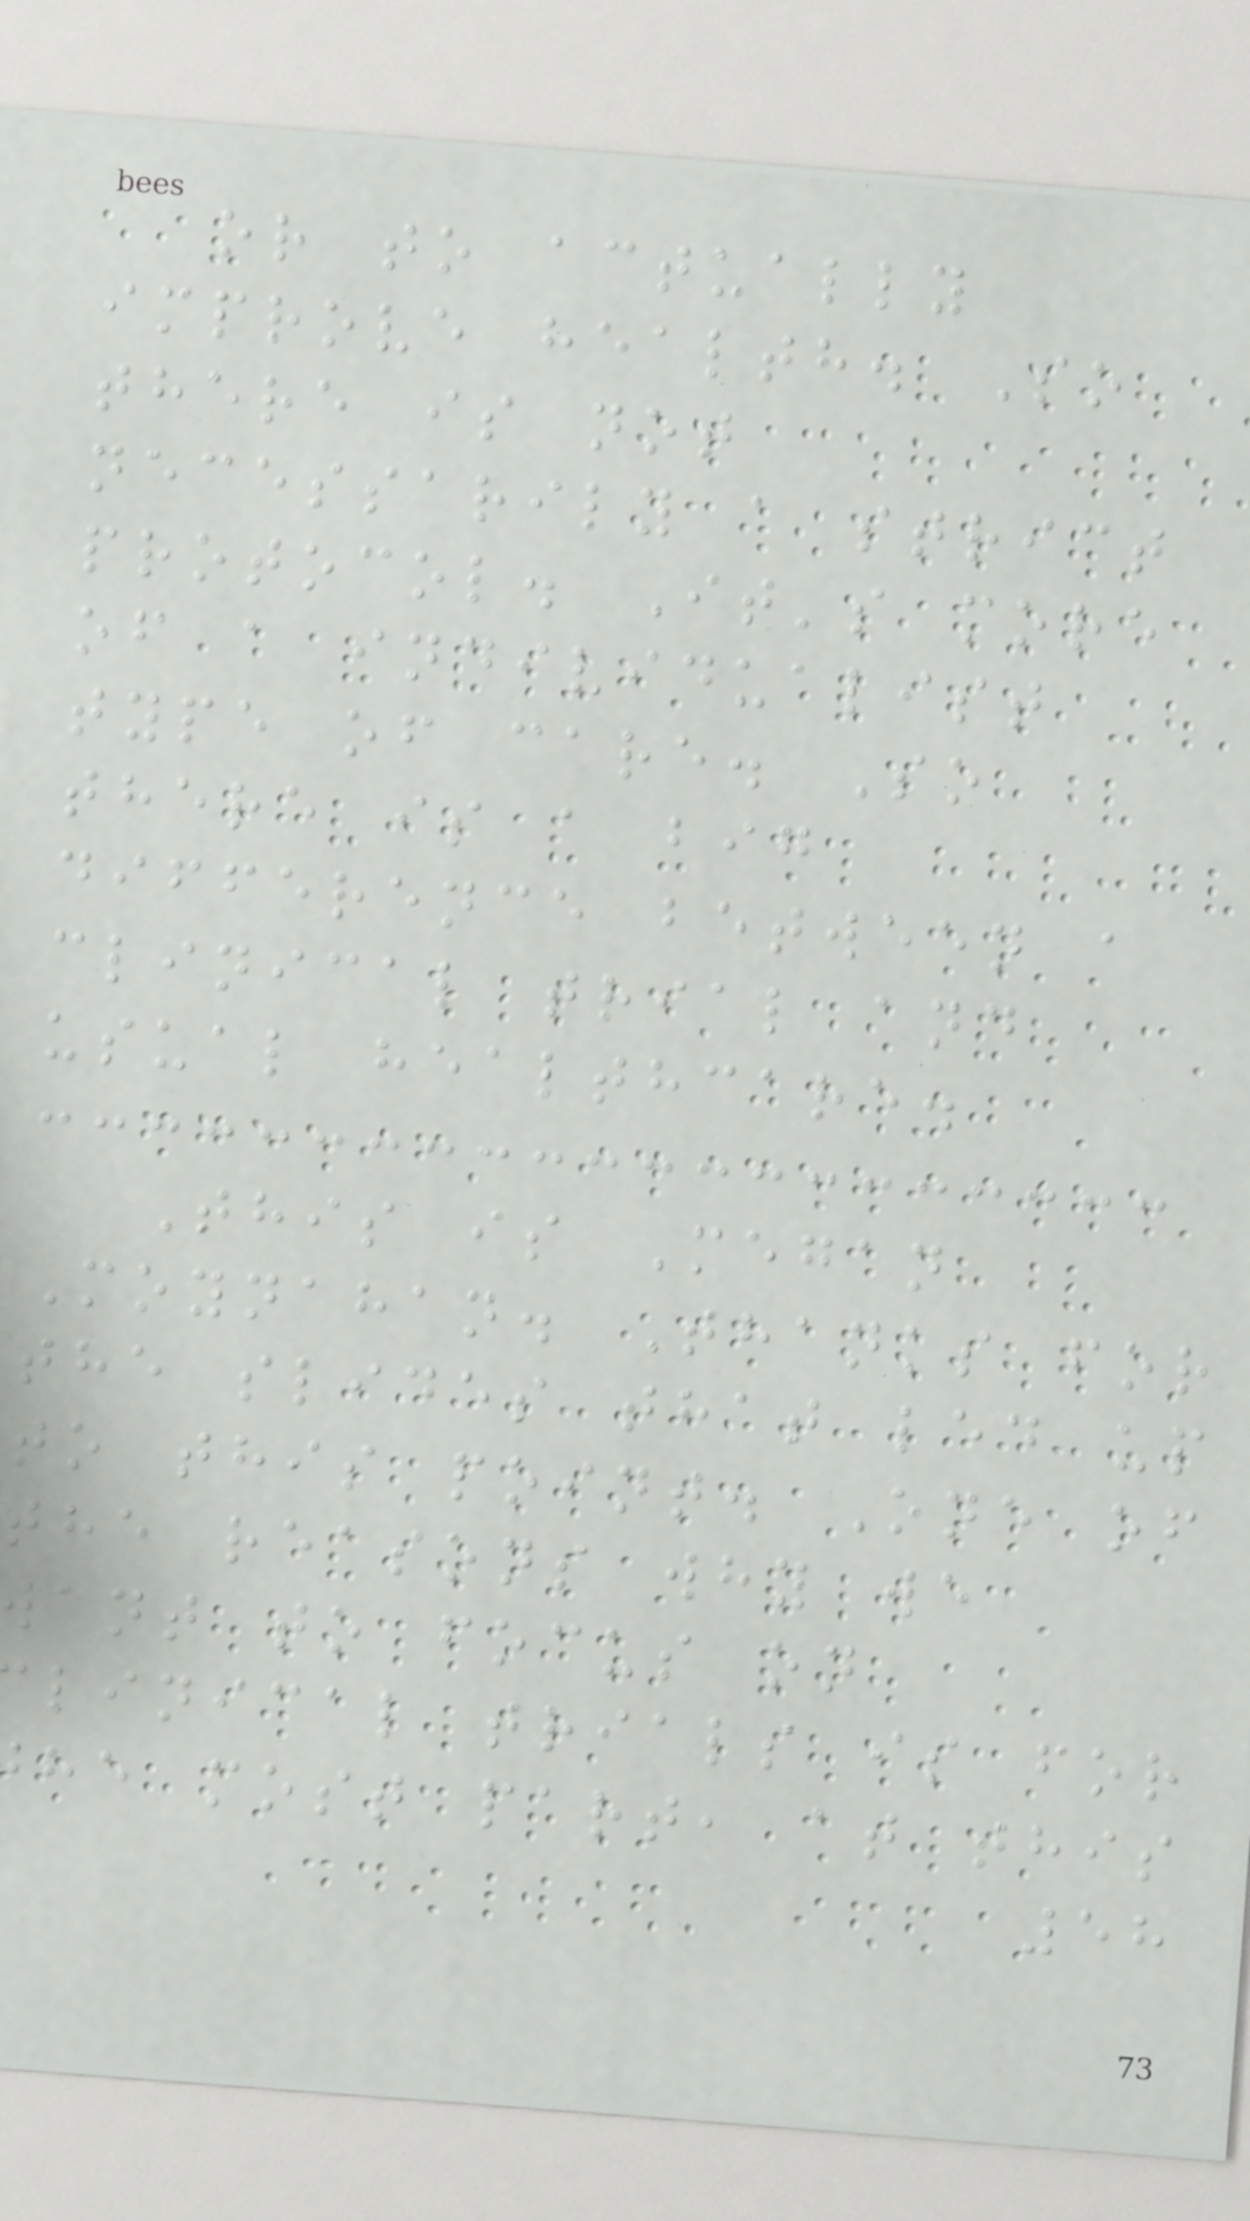or to actually
improve health. So
there is not
necessarily a strict
protocol. It's more
of a individualist
type of care. So
there is a big
difference between a
clinical trial and
usual healthcare.
This is Megan
Moynahan. Thanks for
the slides that led up
to this point. One of
the reasons why we
ant to focus on
linical trials is for
he most part, at this
58
